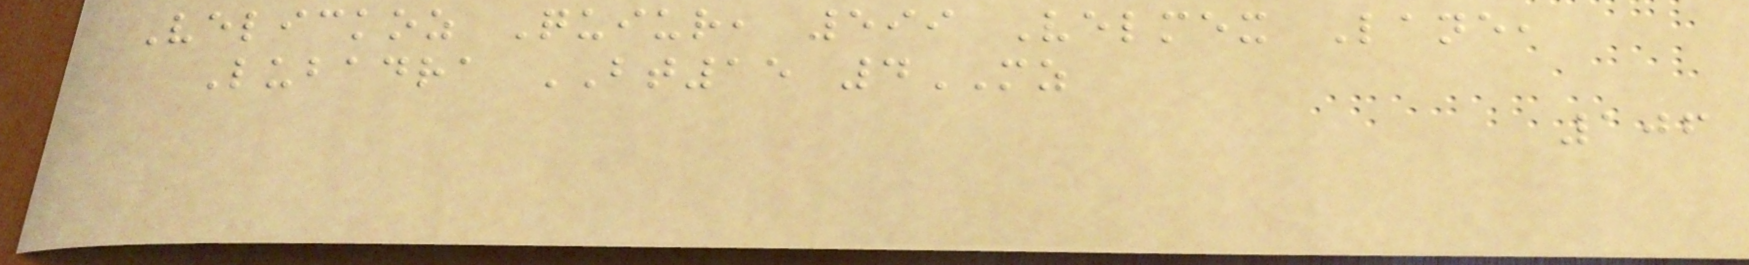Velickoz Quiur, 599 Velmex Lane,
Lubadra BT15 4MZ
106
